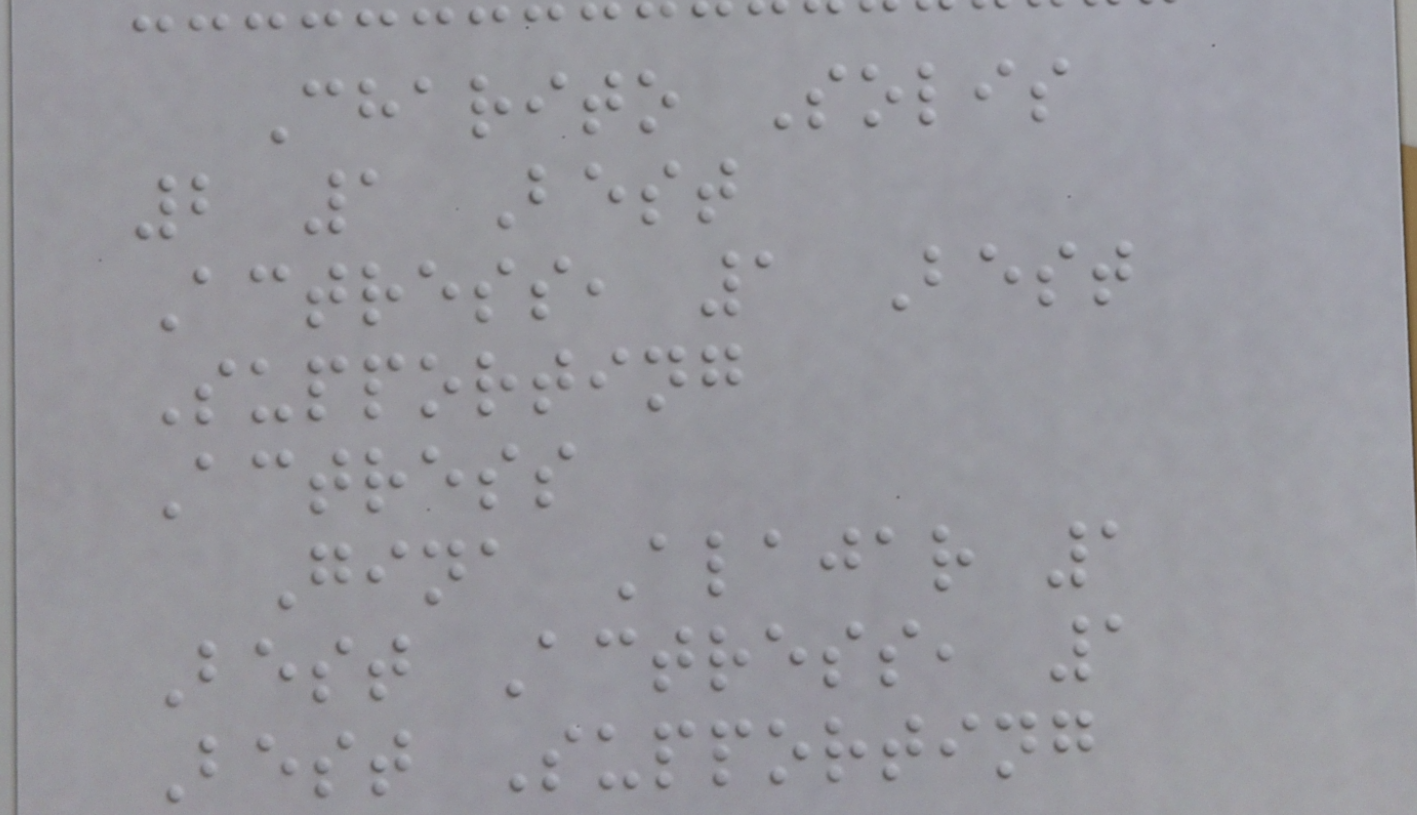Charito Solis
2 1 Best
Actress, 1 Best
Supporting
Actress
Gina Alajar 1
Best Actress, 1
Best Supporting
